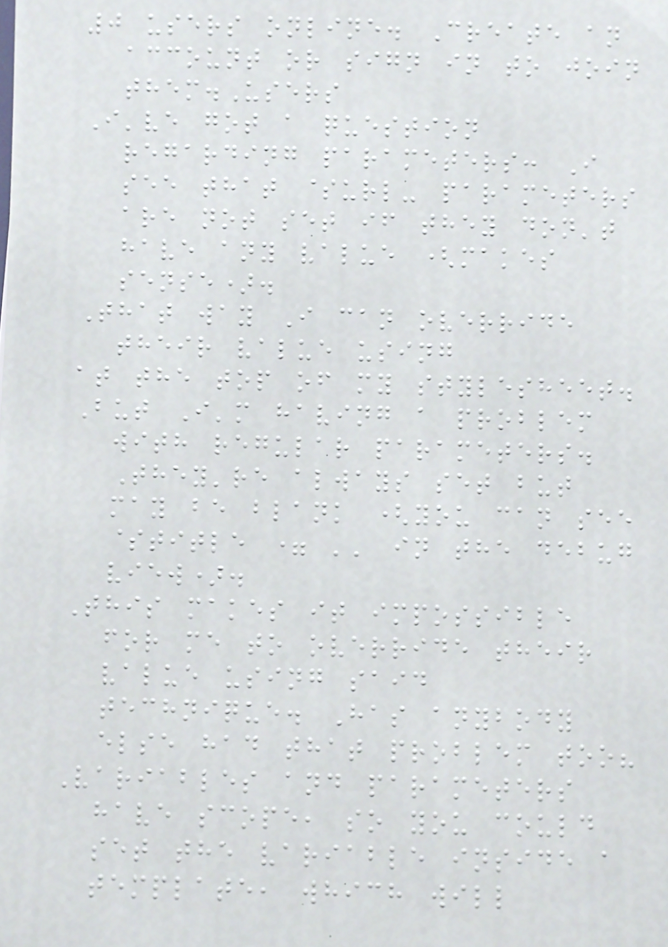0 users online. Create an
account or sign in to join
them.Users
I've got a question
regarding parameters: I
see that $url- parameters
are not set if they don't
have any value (makes
sense).
That way I can override
their value using
at the top of my stylesheet.
But I'm having a problem
with regular parameters.
They're always set but
may be blank (you can see
$title = '' in the debug
view).
This makes it impossible
for me to override their
value using said
technique. Has anybody
else had that problem too?
Variables and parameters
have scope, so you could
set the variable inside a
template, which will
